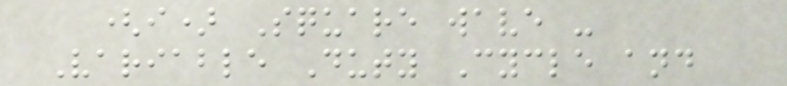(i) Square wave -
Variable Duty Cycle and
